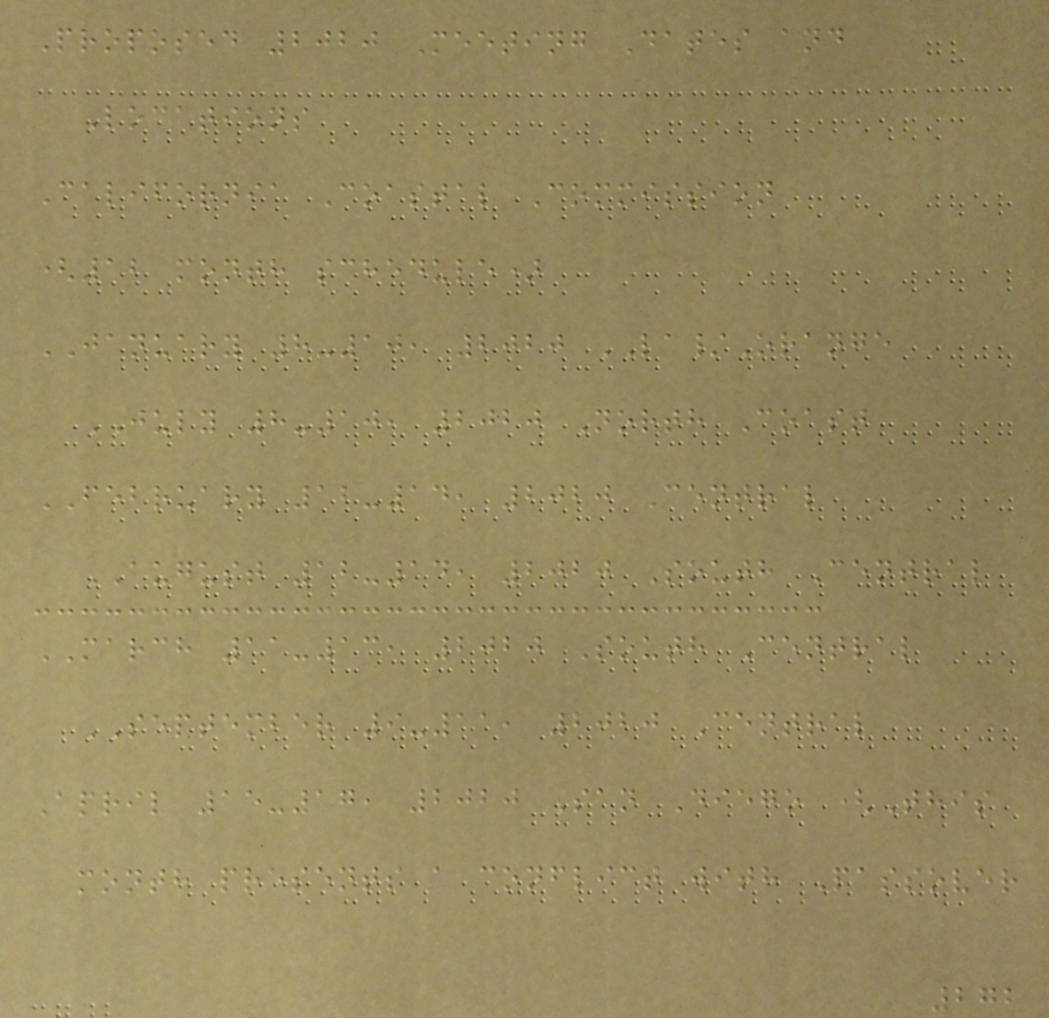Proposed 2020 Meeting Dates and
Locations
California Coastal Commission
(12 month schedule)
JANUARY 8-10, 2020 LA/Orange
JULY 8-10, 2020 North Coast
FEBRUARY 12-14, 2020 Central
AUGUST 12-14, 2020 South Central
MARCH 11-13, 2020 South Central
SEPTEMBER 9-11, 2020 Central
April 15-17, 2020 San Diego (This
month presents a conflict with Passover
272
